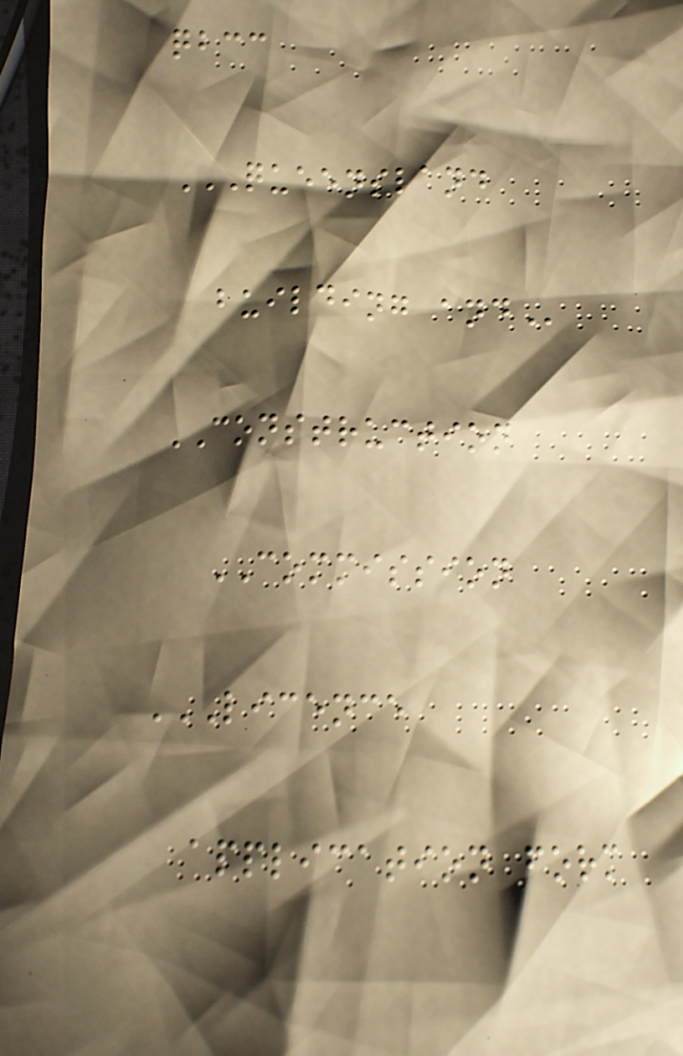qbcc
QUEENSLAND
BUILDING AND
CONSTRUCTION
COMMISSION
LICENCE
APPLICATION FORM
